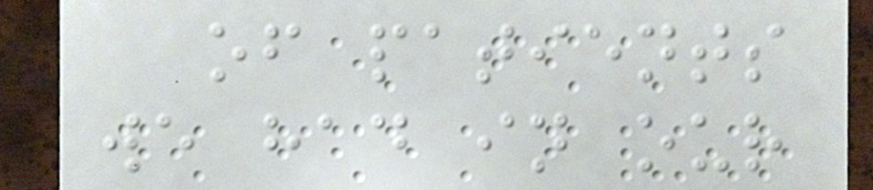of patients
we had in our
